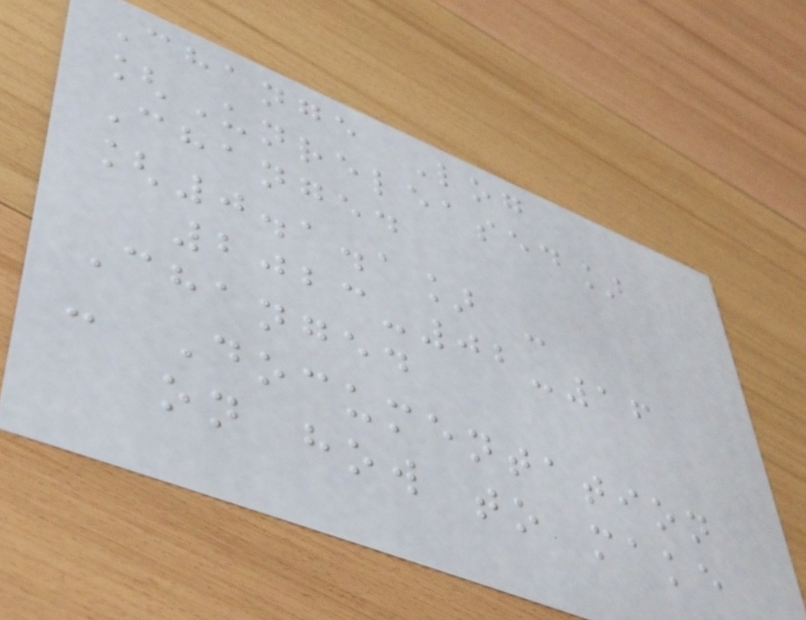Change Log
[Unreleased]
Changed
[0.1.1] -
2023-02-16
Changed
- Documentation
on how to make
